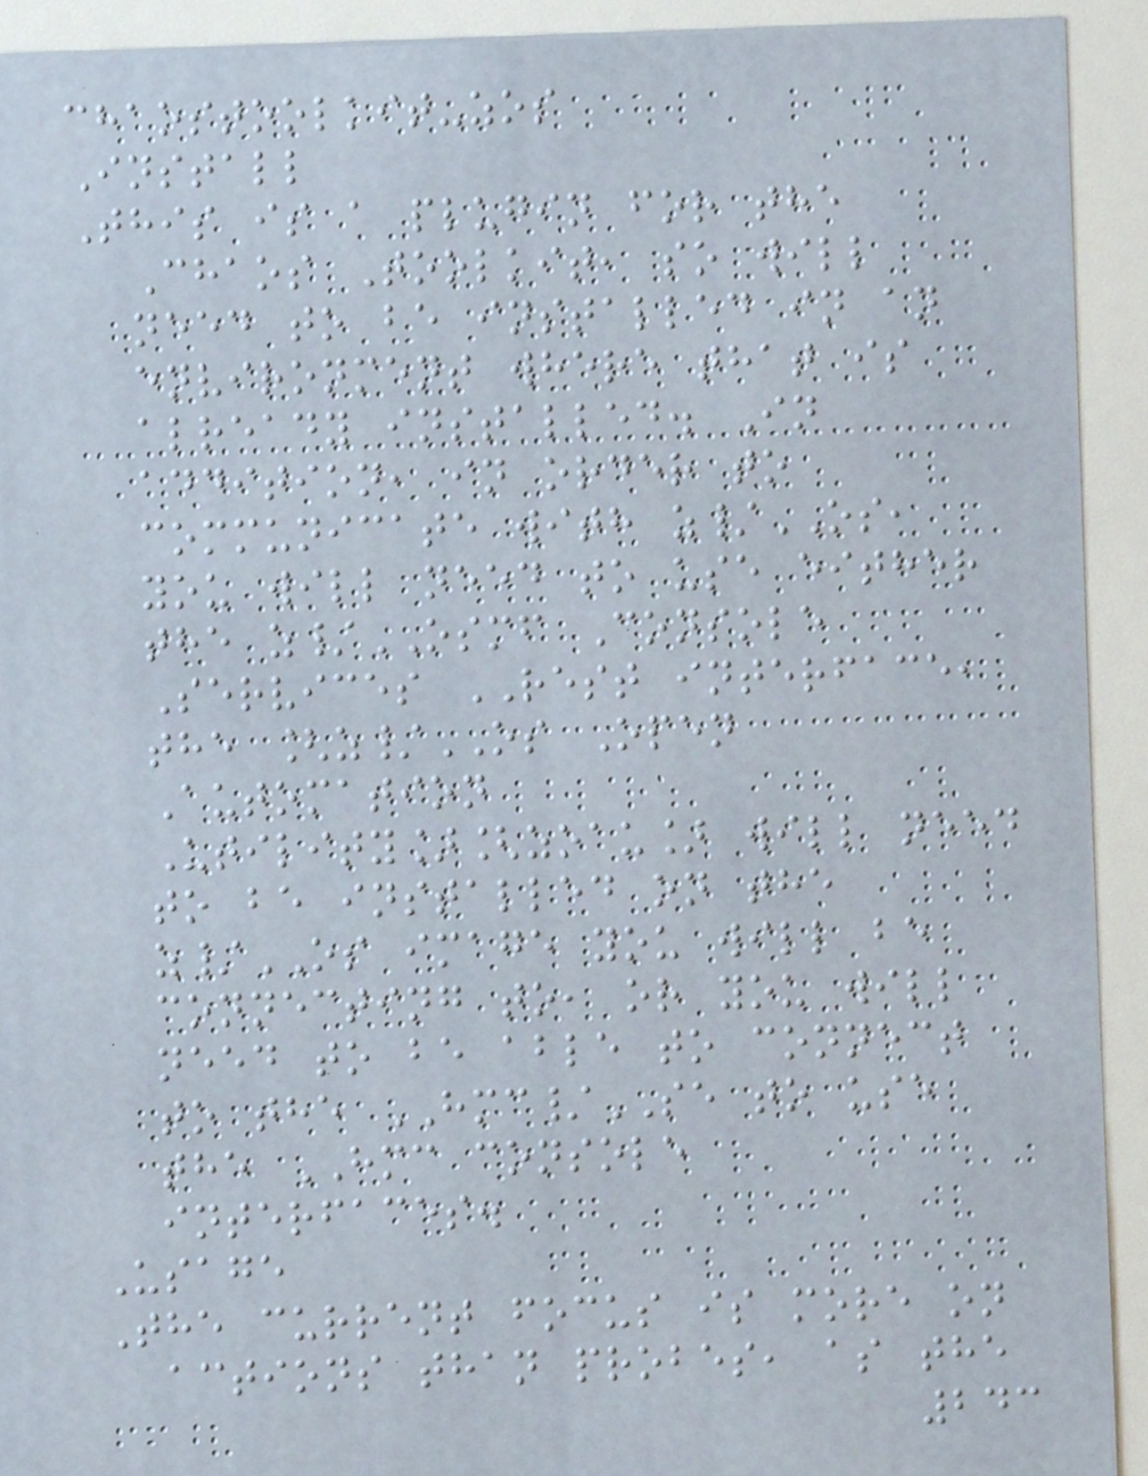chaostoolkit-zos
Install
This is a plugin for the
Chaos Toolkit, so will
need to be installed in an
environment where that is
already installed. In
addition, in order to
communicate with z/OS,
you will need to use either
the z/OSMF Console
Services REST interface,
the [z/OS Open
Automation
Utility][zoau] will need
to be installed on the
z/OS image you will be
connecting to, or you will
need to be able to connect
to the HMC/SE to use
the HMC console
interfaces.
Usage
The current focus is more on
actions than probes, as the
243
